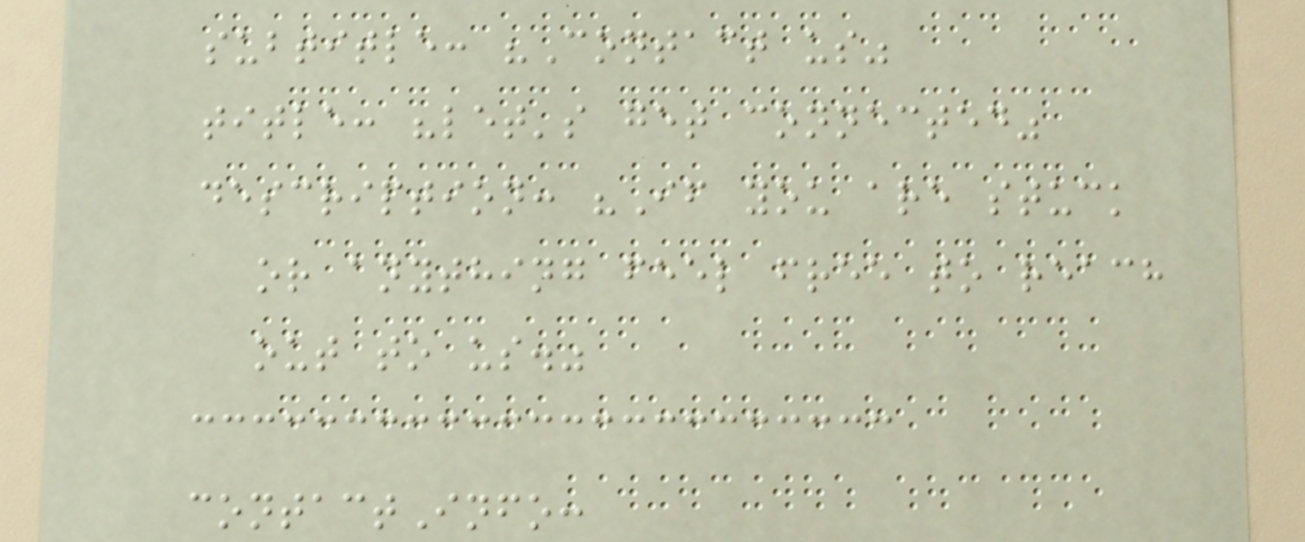subtitle: "Contact us"
title: "let's get connected"
description: "If you are stuck
or anything feel free to reach
out to us."
contactInfo:
